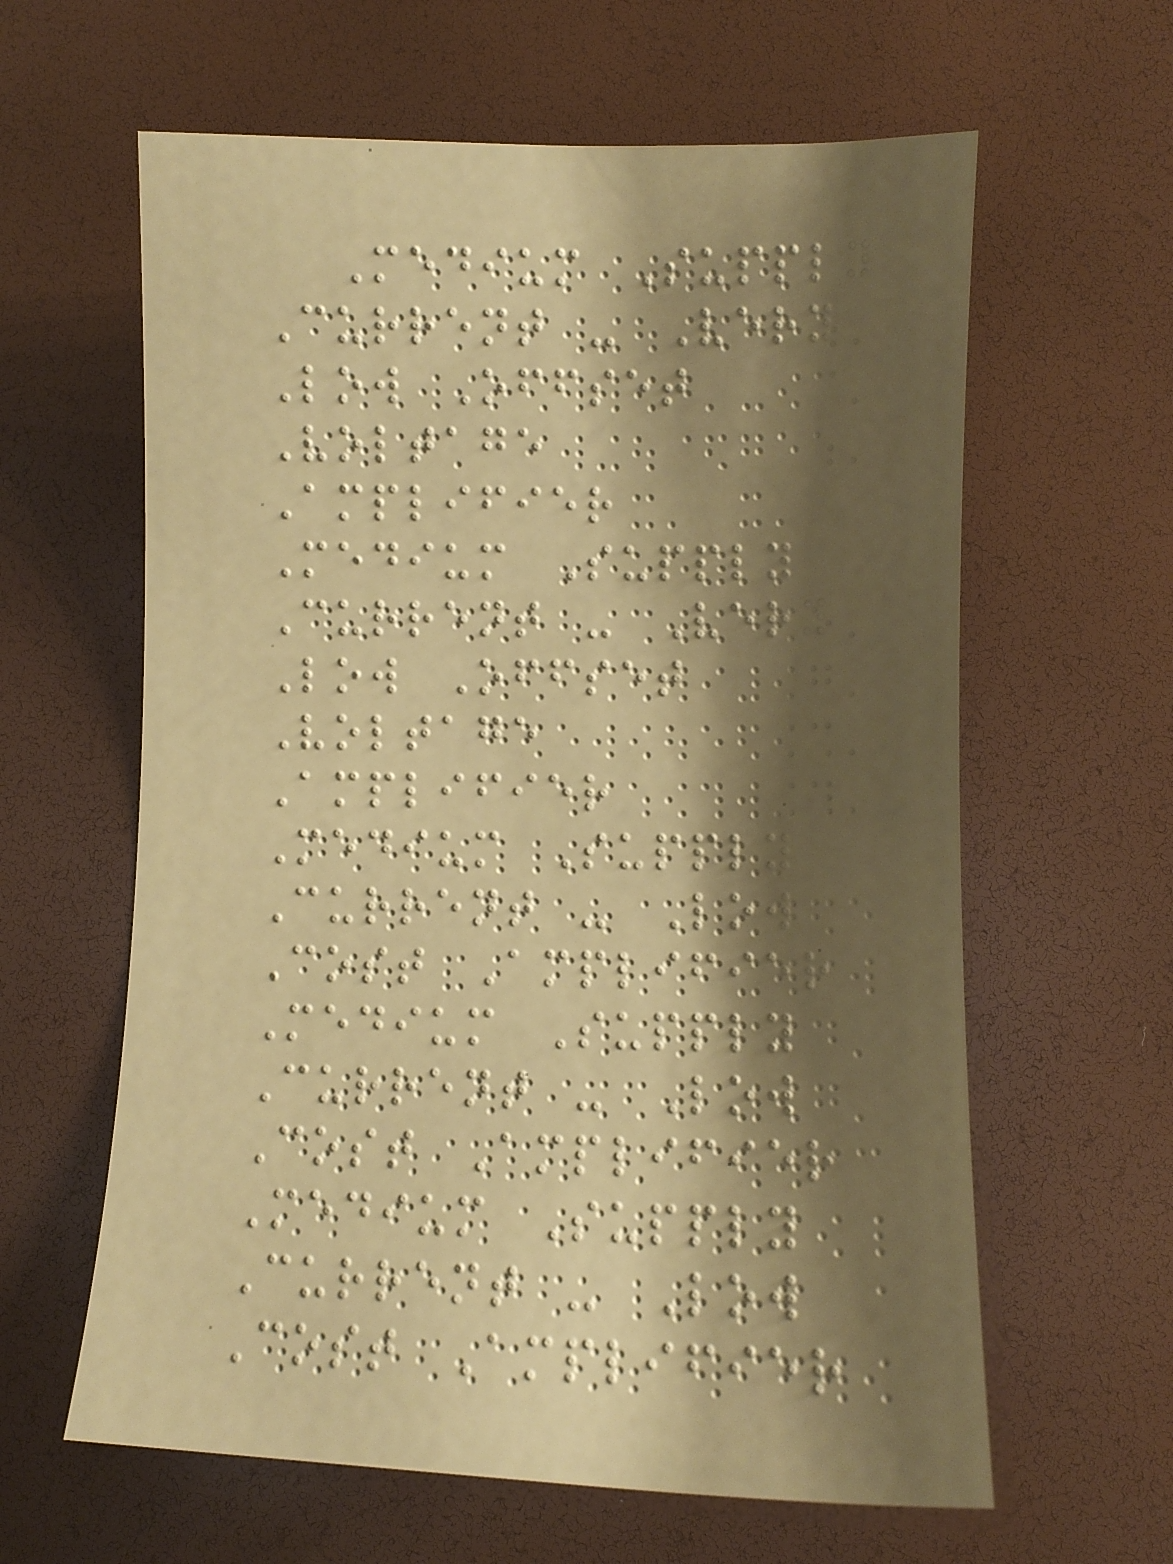Medium Supply
Current - Very
Low Offset
Voltage
Amplifier
Medium Supply
Current - Very
Low Offset
Voltage
Amplifier
Medium Supply
Current - Low
Cost Amplifier
Medium Supply
Current - Low
Cost Amplifier
Medium Supply
Current - Low
Cost Amplifier
